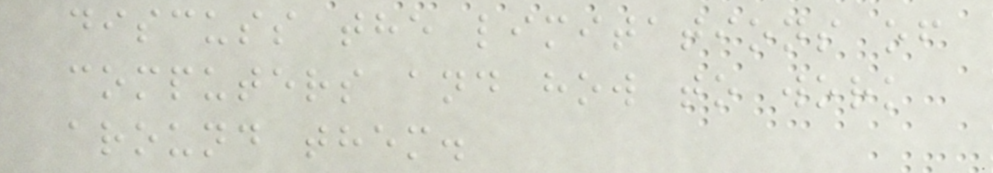discuss the limitations of
computers and how to work
around them.
